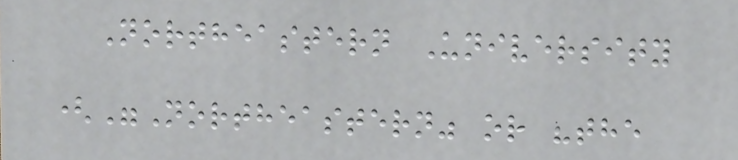Northeastern University
("Northeastern" or "the
